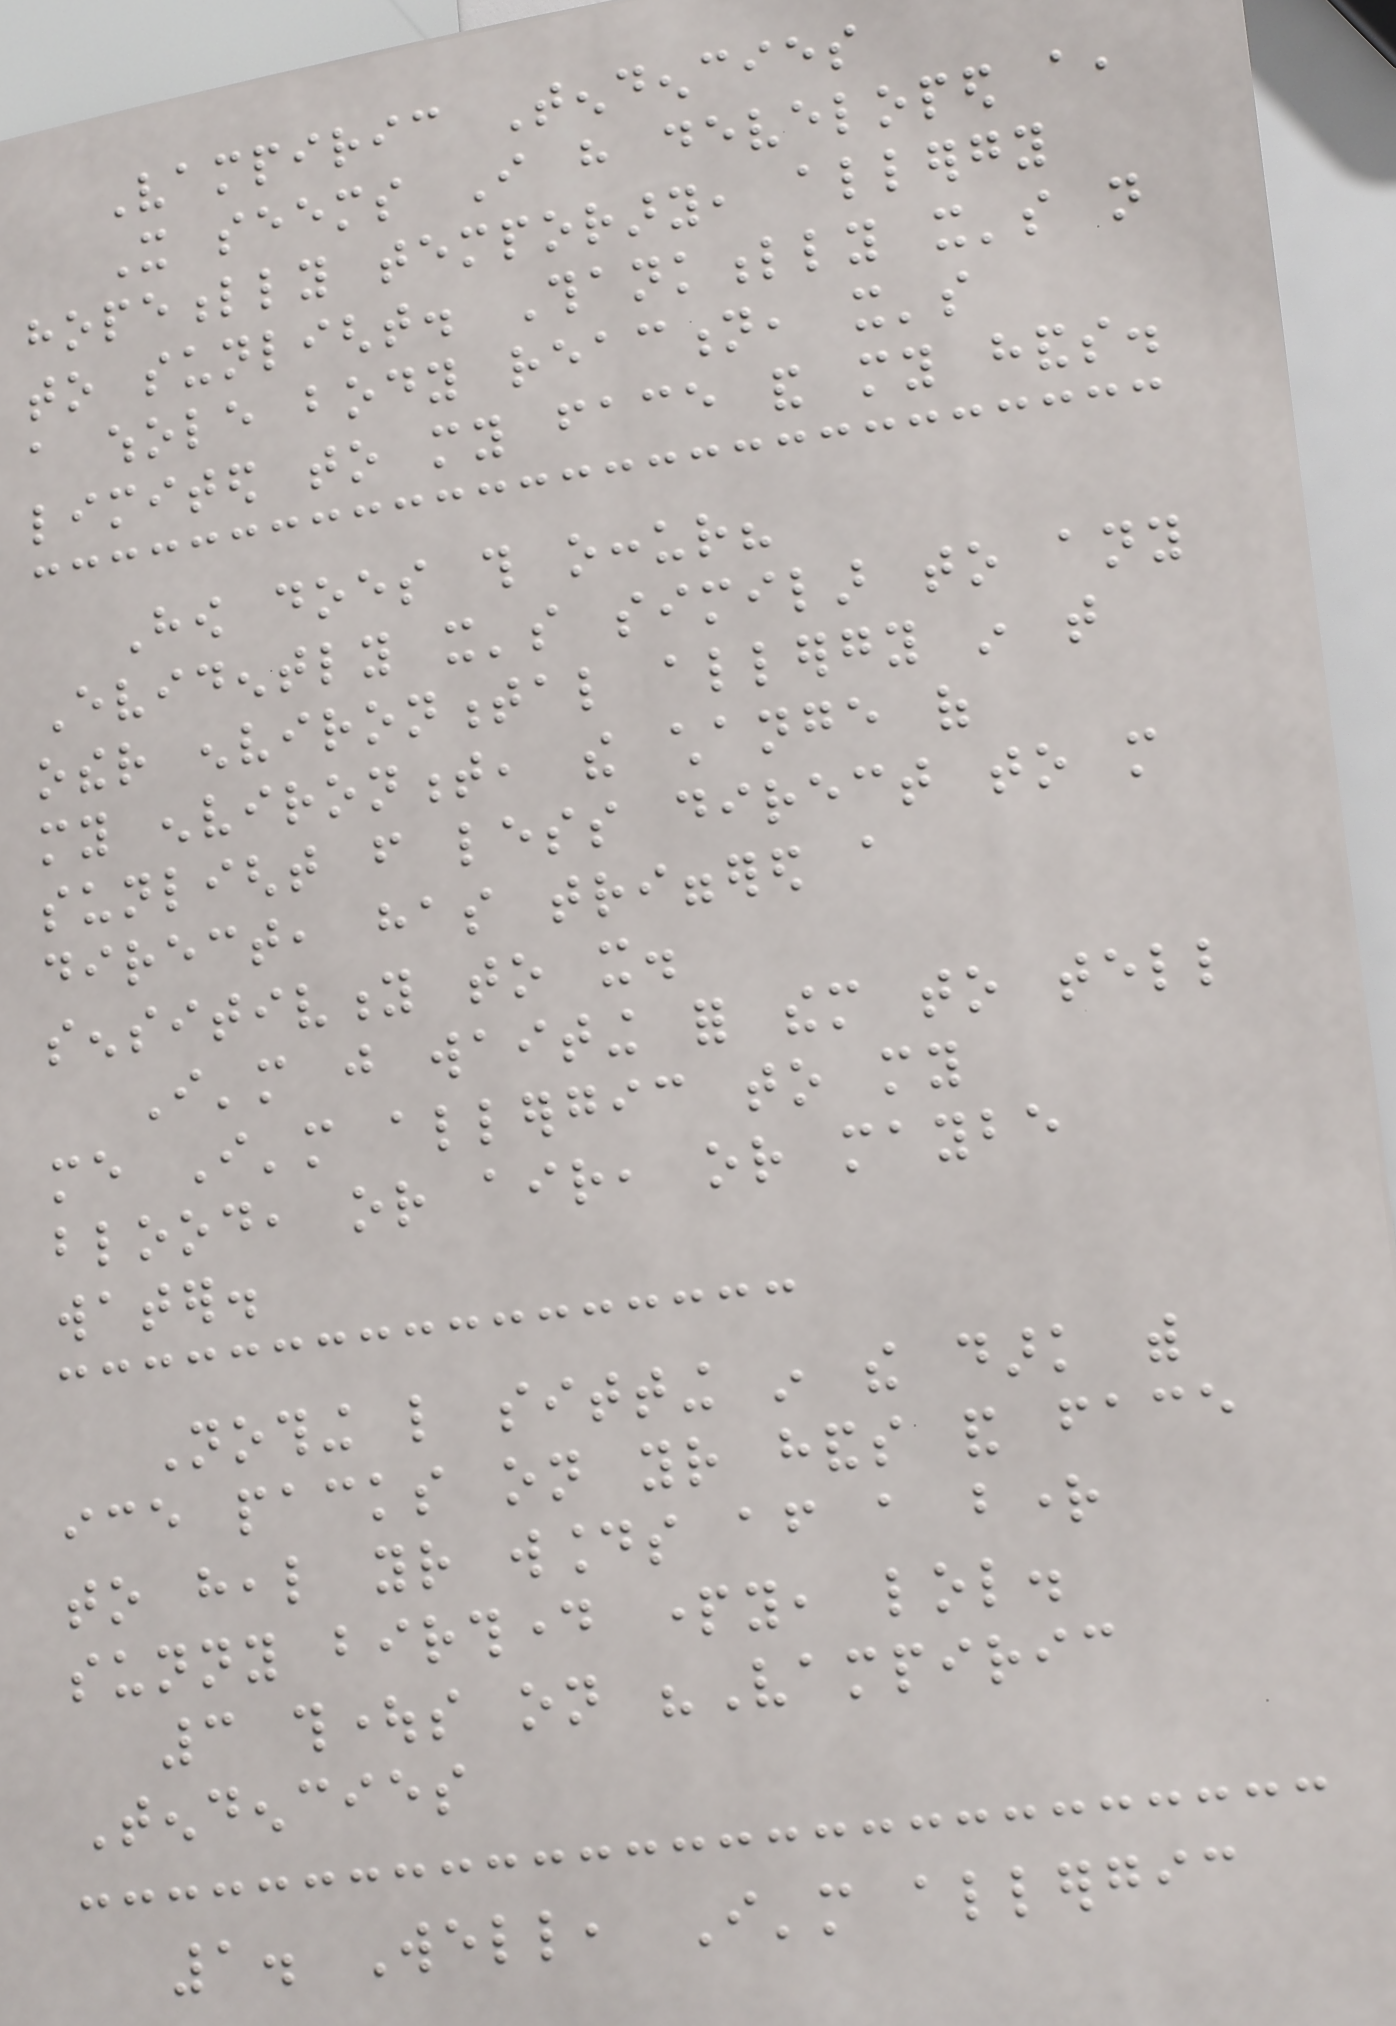Vampiric Tendencies
It seems I have developed a,
hopefully temporary, allergy
to sunlight. Thankfully it's not
a whole body reaction, it's
limited to my face and my hands.
How does this occur?
Evidently it's similar to any
other environmental allergy in that
my environment, the change of
sunlight from less direct to more
direct, has triggered a
sensitivity to it.
I'm just waiting for them to tell
me I'm allergic to my
blood, or air, or maybe
water.
Nothing like sitting in the dark with
ice packs on your hands and face
to heal your wounds after a bright
sunny birthday party, lol.
3 thoughts on "Vampiric
Tendencies
1. Well, I'm allergic
